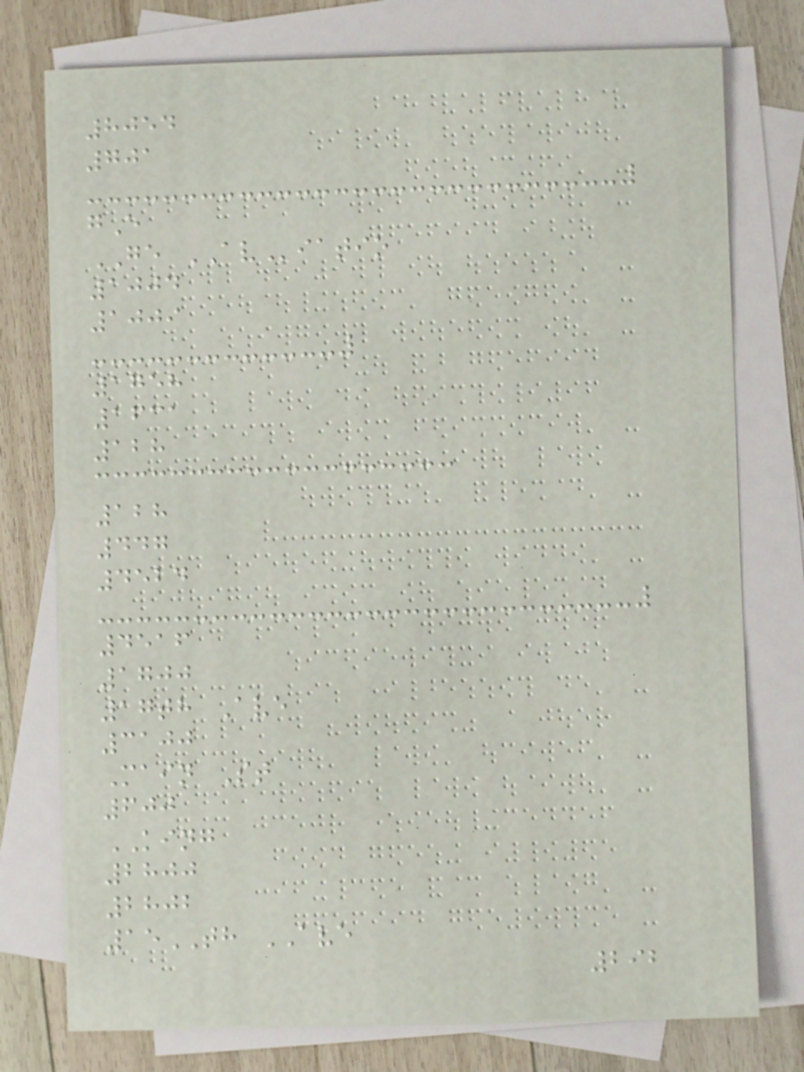8054
701
gE
GE AViatio
1004
1009
1758
1631
128
128
447
4524
4516
1700
17th Ave
3100
Main St
600
KING
2800
2802
15TH AVE
292
